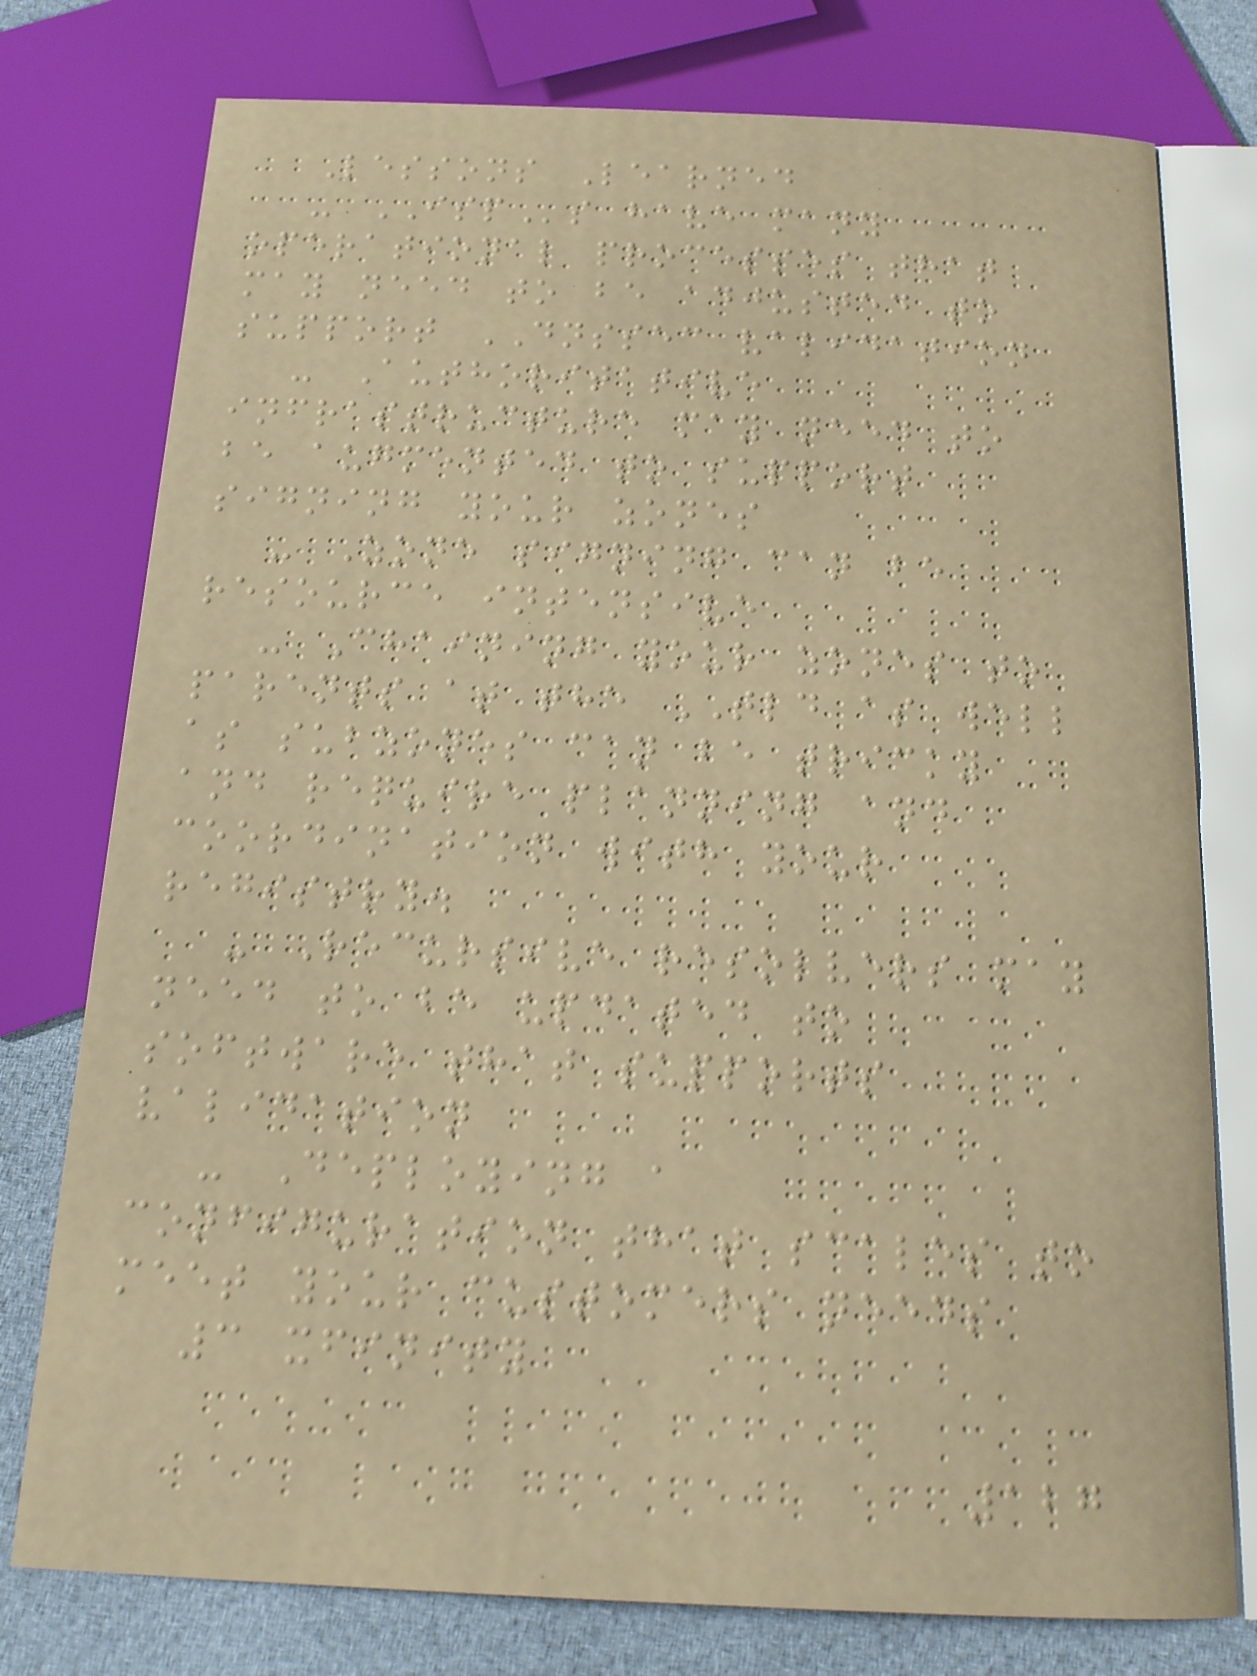Lessons Learned
- ISPs have many
operational processes that
may need to be adjusted to
support DNSSEC validation
- Authoritative
infrastructure may need to
be augmented to support
signing your zones
- Zone signing can be
resource intensive
- Chaining your zones to
parents at the TLD as well
as subzones can be tricky
and require planning and
coordination with your
registry.
- Recursive resolvers may
need to be updated to
software that supports
validation
- Deploying a
configuration that scales to
meet your customers needs
3 xfinity
127
